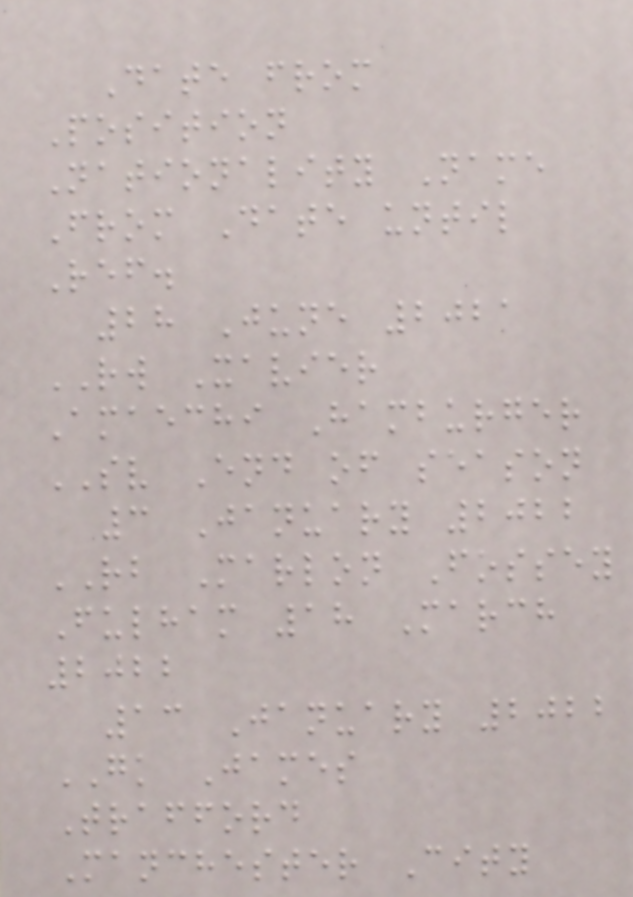Date from
Position
Nationality Name
From Date until
Ref.
28 June 2021
RW Xavier
Amaechi Hamburger
SV End of season
3 January 2022
RB Marlon Fossey
Fulham 18 March
2022
13 January 2022
GK James
Trafford
Manchester City
